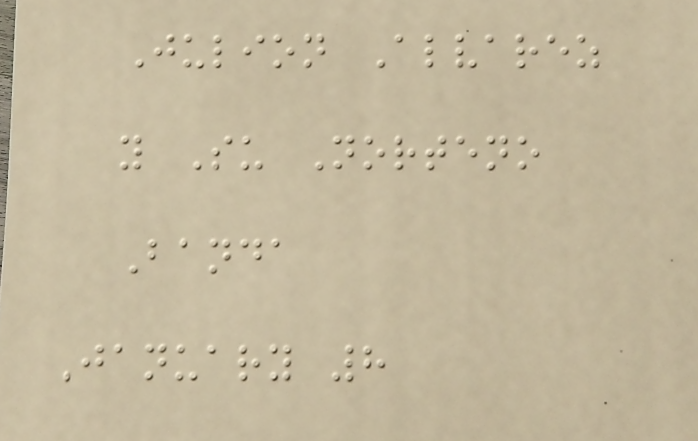Julion Alvarez
y Su Norteno
Banda
January 8
